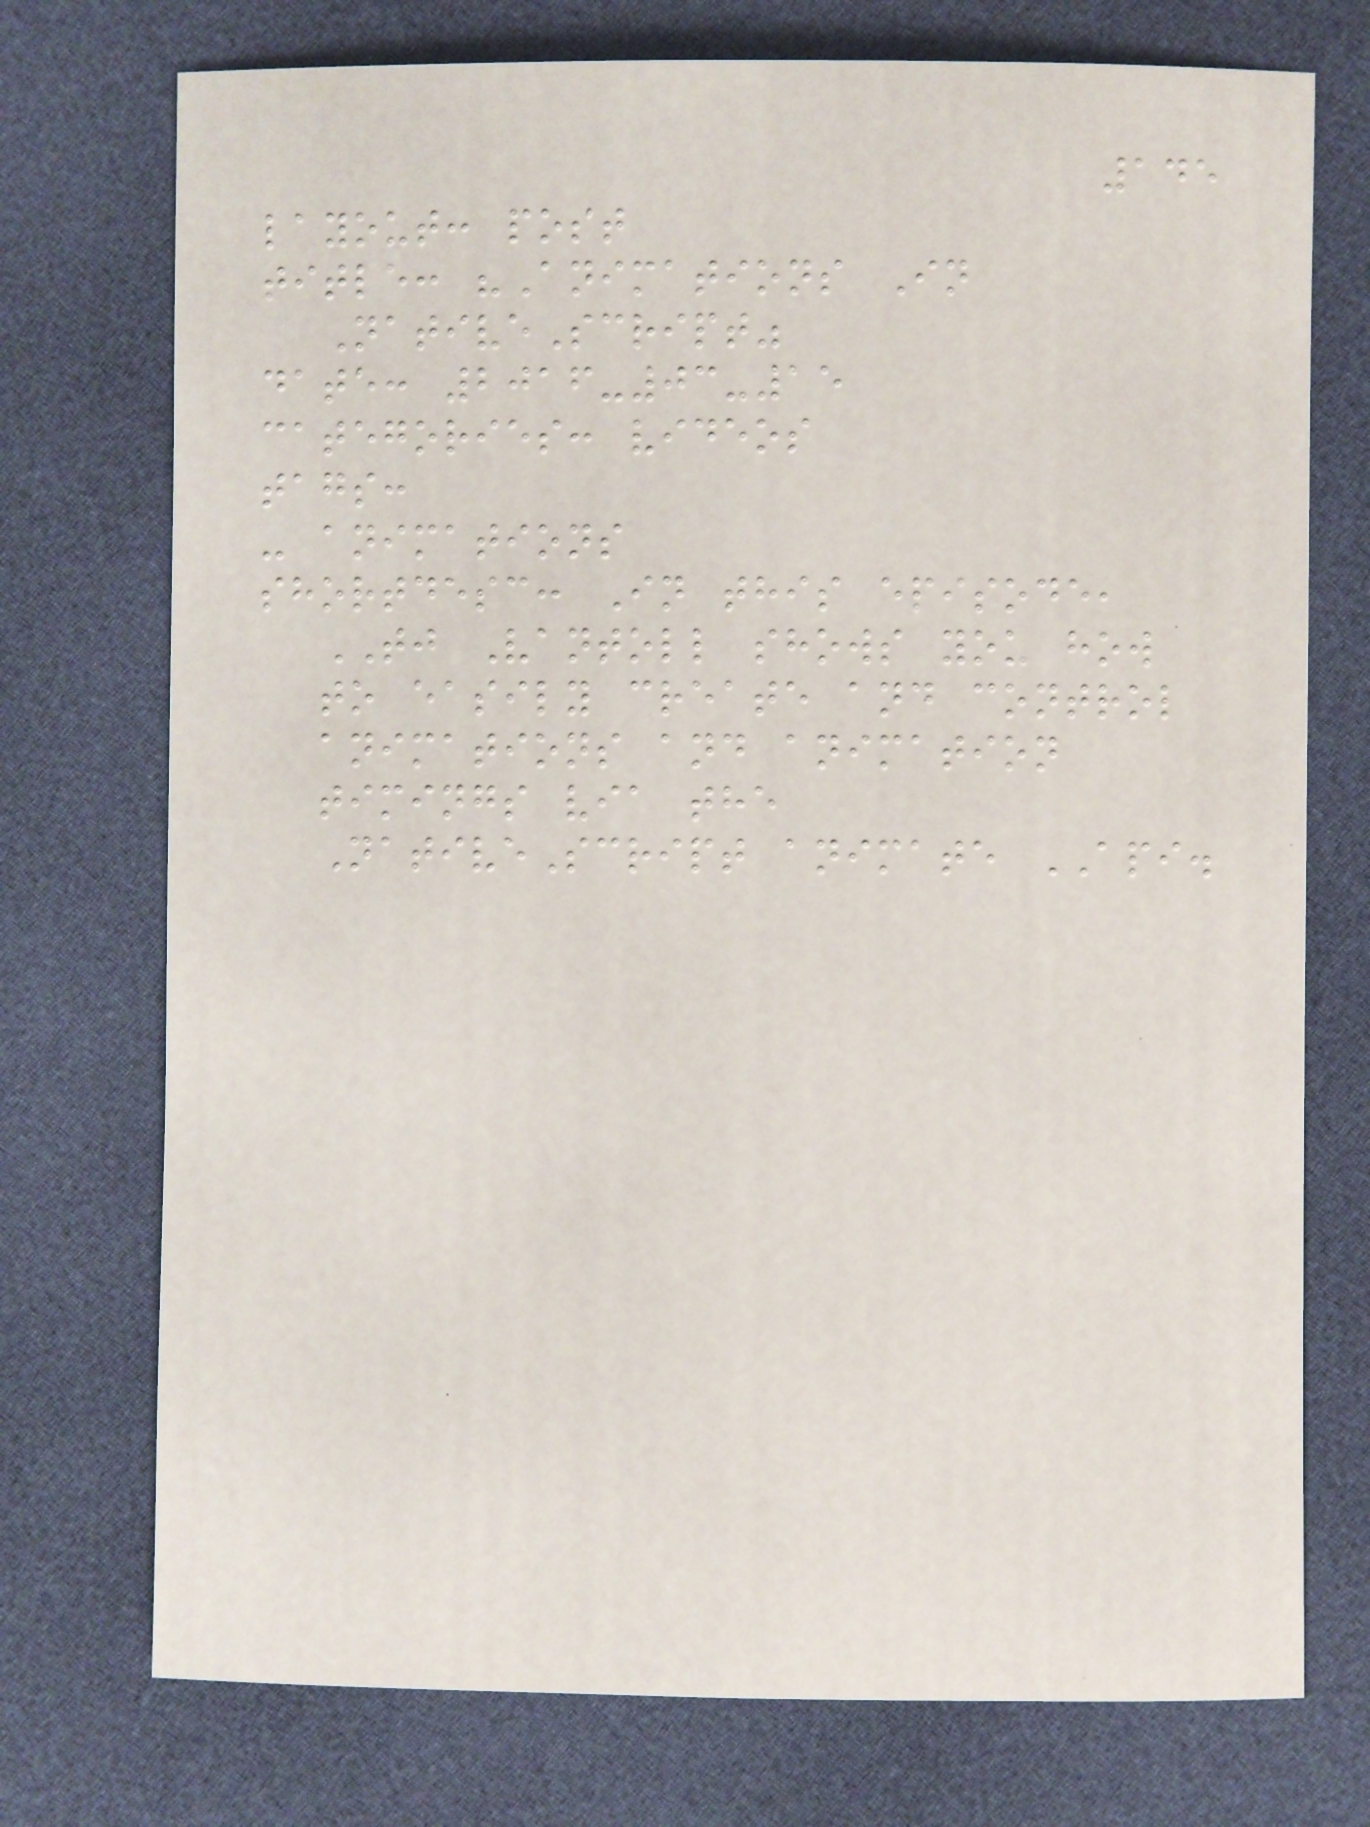145
layout: post
title: "Animations In
NativeScript"
date: 2016-03-15
categories: videos
tags:
- animations
shortdesc: In this episode,
TJ Vantoll shows you how
to easily create and control
animations and animation
timings via the
NativeScript animate API.
